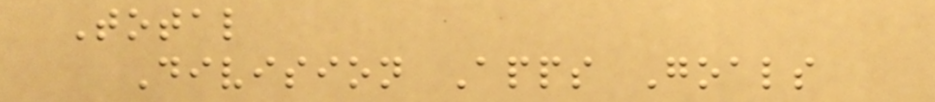Total
Division Apps Goals
